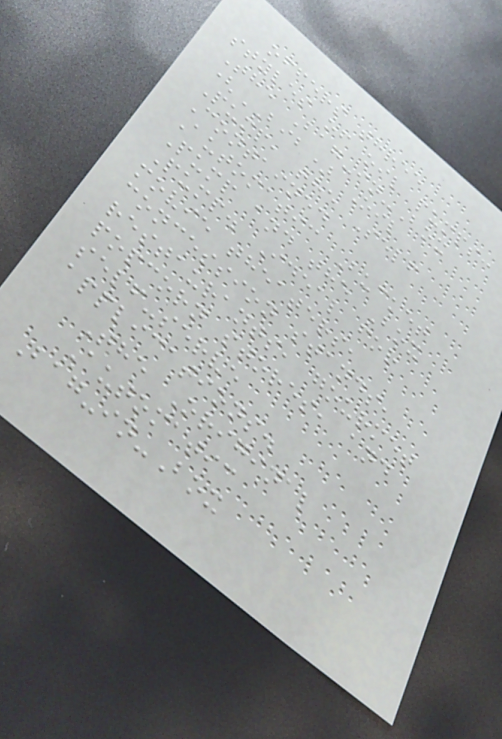offers three
styles of oil pumps:
The Bag-in-Box
(BIB) Oil
Pump, the Self
Contained
Automatic Bucket
Pump and the Box
Pump. Ideal for
movie theaters,
concession stands,
restaurants, gourmet
popcorn stores, and
self-serve
applications.
The Original
Automatic
Bag-in-Box
